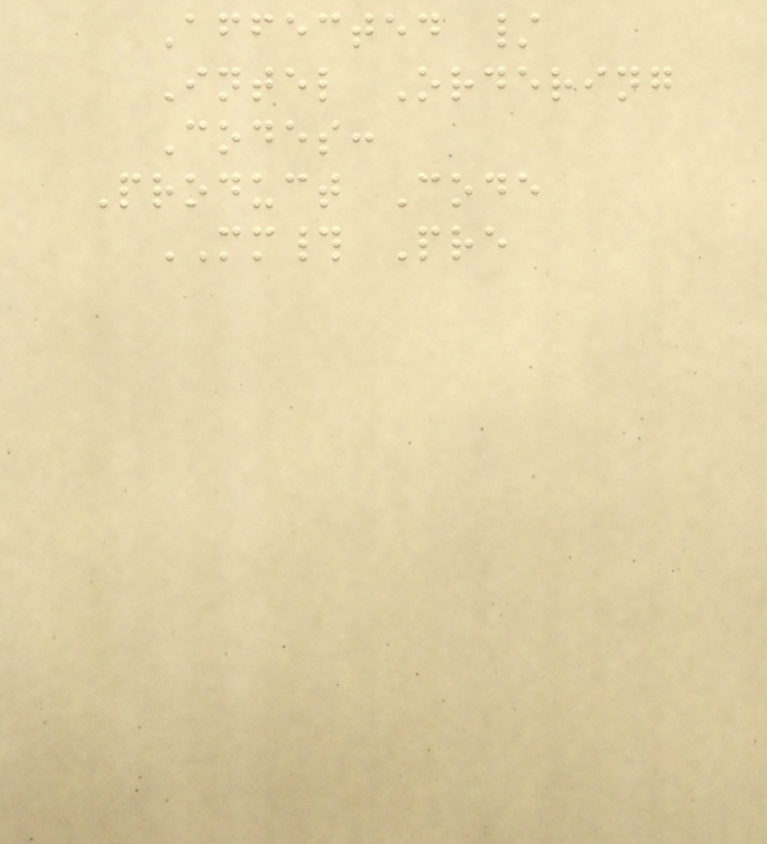Affected /
Intel Ordering
Codes:
Product Code
MM# Pre
